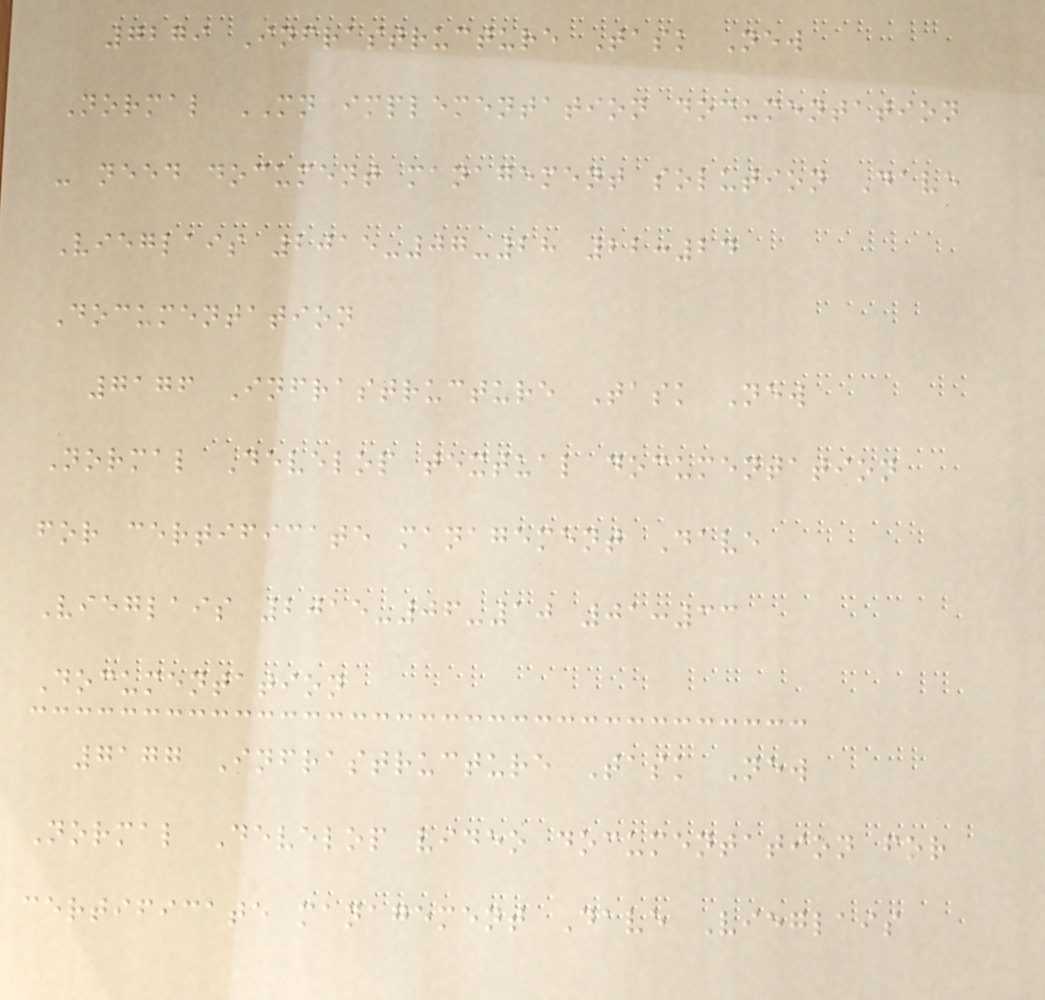7279 Infrastructure Task New
Normal MN implementation documentation
- need document management solution Dave
Vieglais 2015-07-28 22:24
Documentation
7176 Infrastructure Task New
Normal Develop textual documentation
for certificate management Dave
Vieglais 2015-06-10 01:33
Documentation
7177 Infrastructure Task New
Normal Develop video documentation for
certificate management Dave Vieglais
